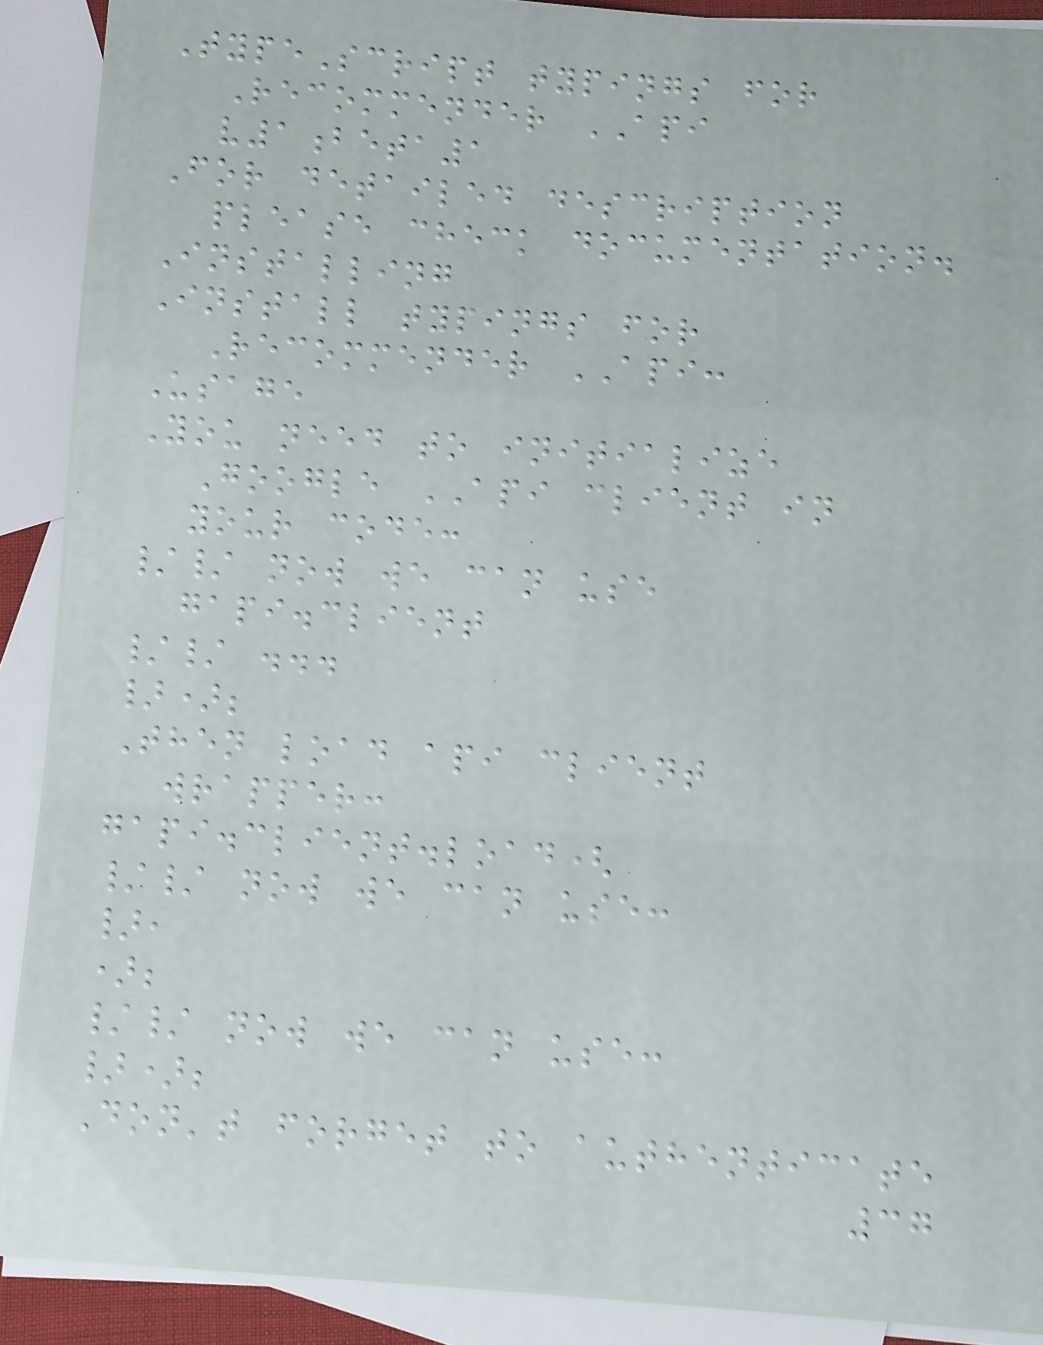TypeScript typings for
Recommender API
v1beta1
For detailed description
please check documentation.
Installing
Install typings for
Recommender API:
Usage
You need to initialize
Google API client in
your code:
// now we can use
gapi.client
// ...
});
Then load api client
wrapper:
gapi.client.load(
// now we can use:
},
);
// now we can use:
});
Don't forget to authenticate
37
